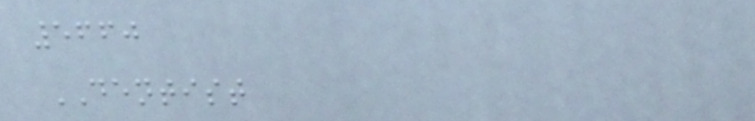5660
DENTIST
